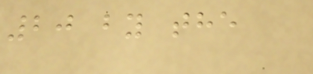20 by the
